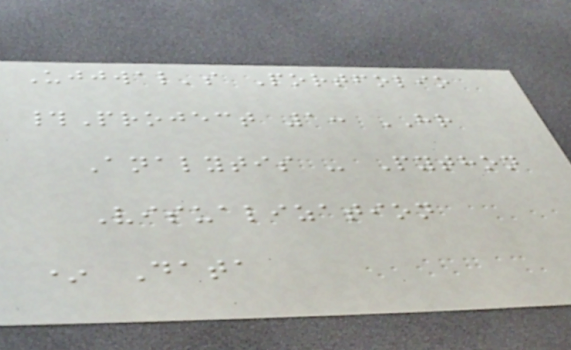Ujjwal's Portfolio
#Project 1: HR
Analytis - Python
Visualization
* Data
